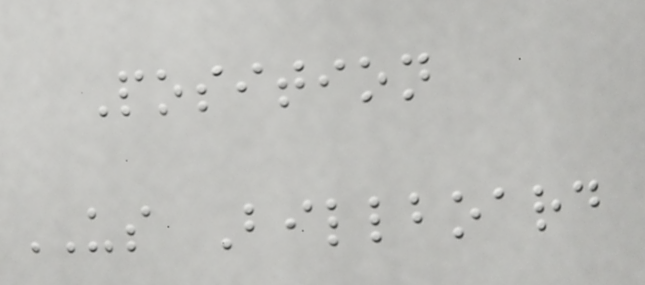Position
US Billboard
